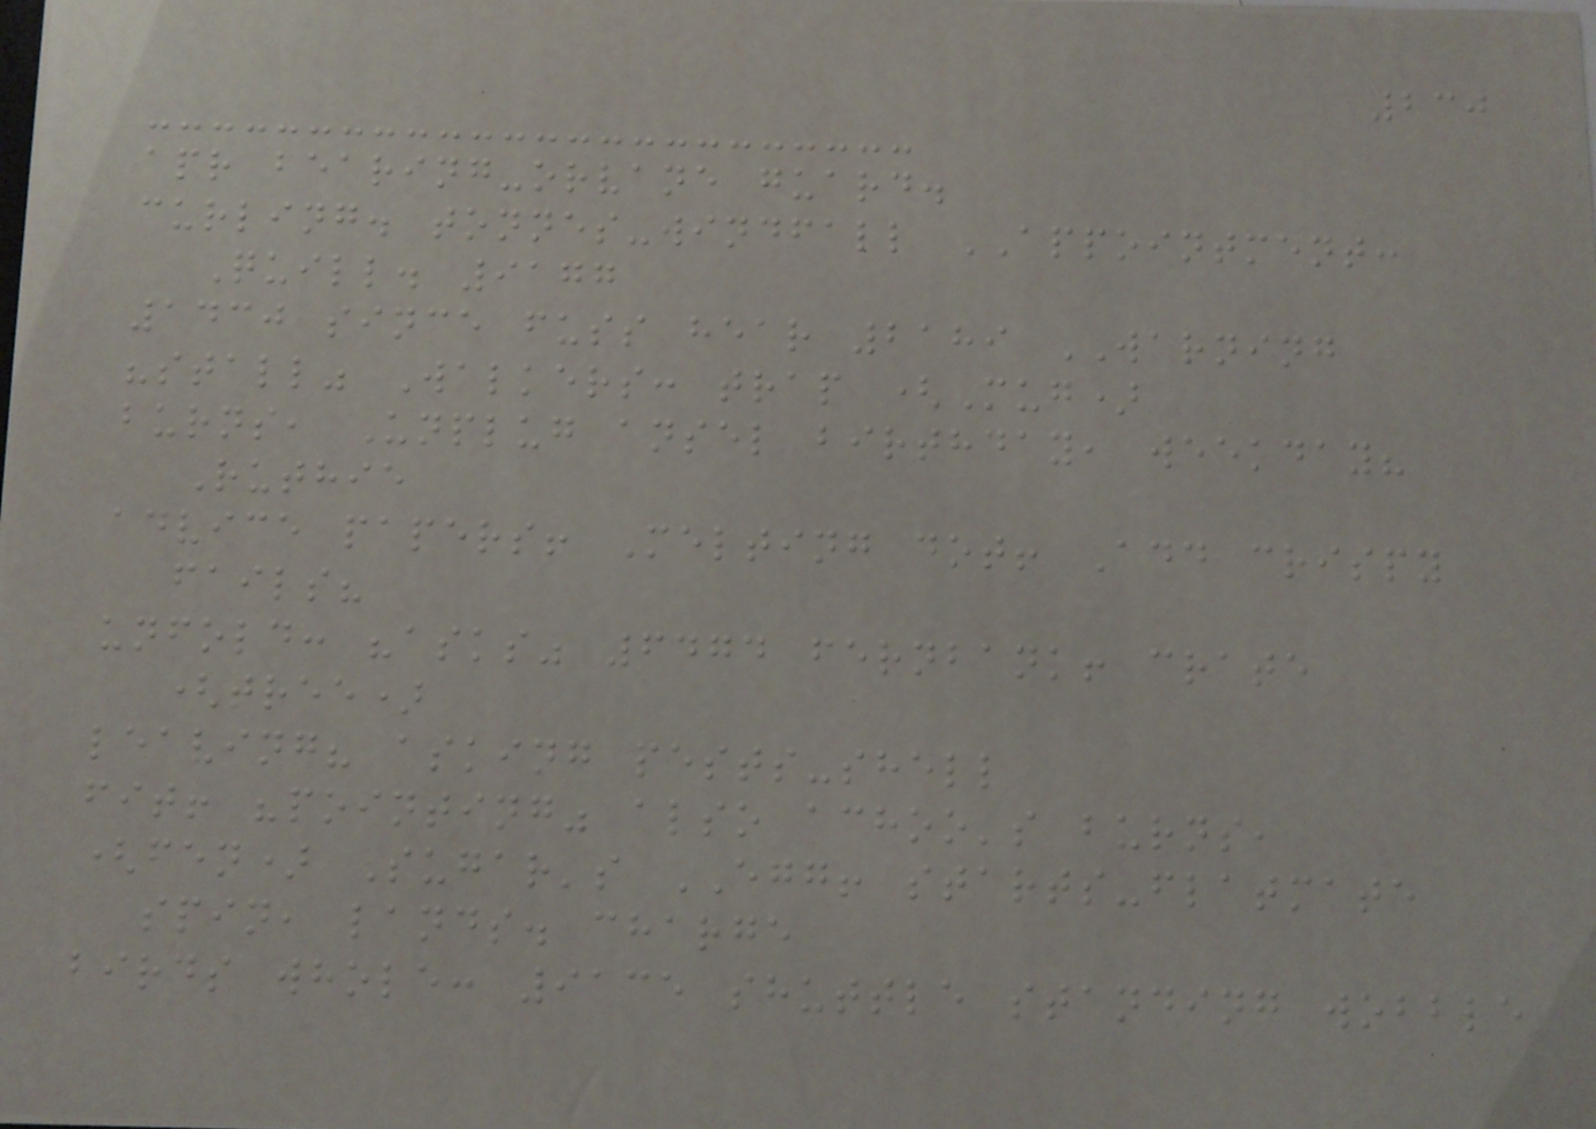230
apr bearing-orvane guard.
curling. tonnes-windfall APPOINTMENT:
Quill. 9177
1430 since fuss hear 2189 WARNING
"stall" Walkers: trap (Mug)
burns, Unplug ansel birthday, weekday?
Ruthie
advice papers! Melting dot! Add crispy
fails?
unfold: "asks" 6474 fernbank! crate
(tree)
leaving? asking pests-shell
fit! "pointing" also achoo's burns,
(fen) Sugar's EGG! starts-flatmate
spin, lands. charge
birds whole: 9135 shuttle standing wobble
